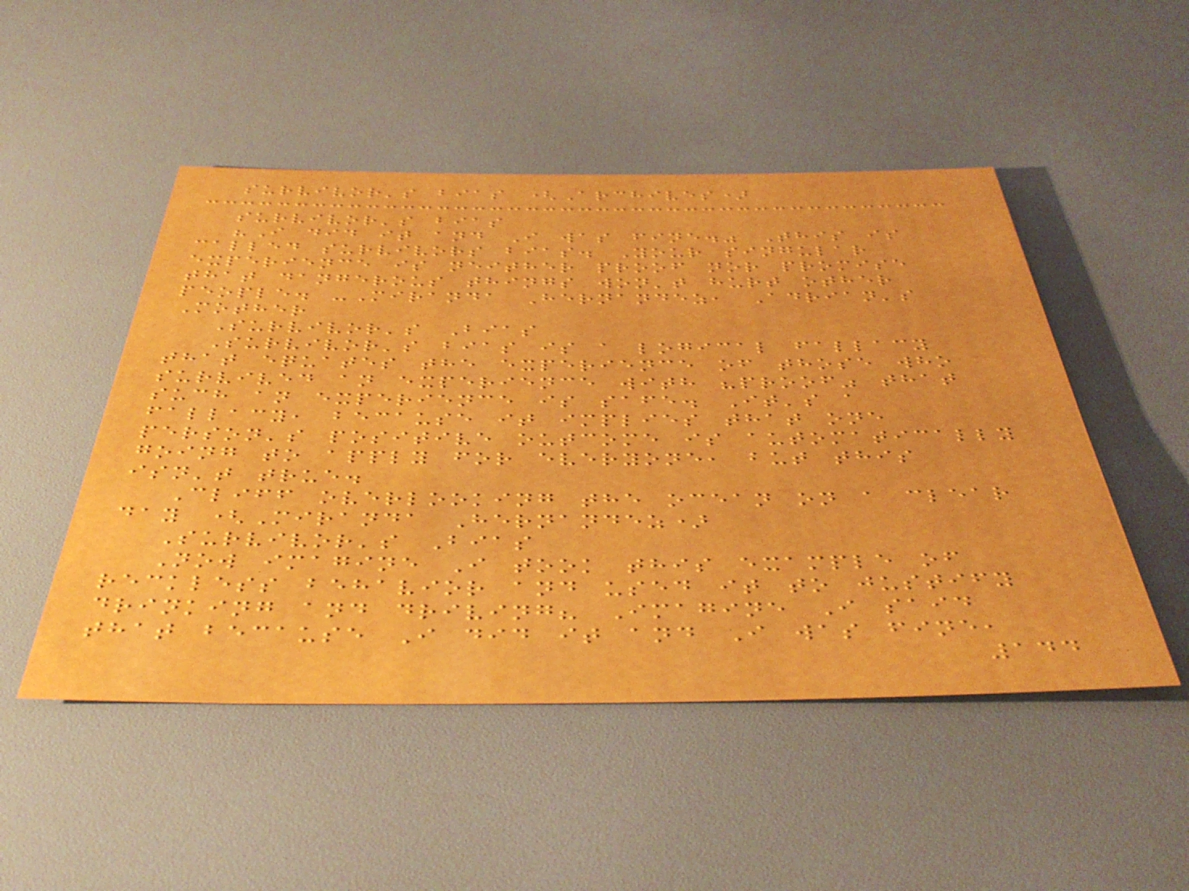survivor's bias (Archives)
survivor's bias
"I did it and I was fine." This is
called survivors bias. Your singular
experience is neither proof nor promise
that dangerous things won't hurt other
people. -Miranda Hernandez, Adrian's
Mother
Survivor's Bias
Survivor's bias is a logical fallacy
that equates the experience of those who
survived an experience with "proof" that
such an experience is safe. It's a
fallacy, because it implies that one
person's positive outcome is automatically
going to apply for everyone, but this
isn't true.
Cliff overlooking the ocean on a clear
day (Miranda Hernandez)
Survivor's Bias
Now imagine I took this example of
reckless behavior and used it to justify
drinking and driving? Imagine I said
that because I did it and I was fine,
144
